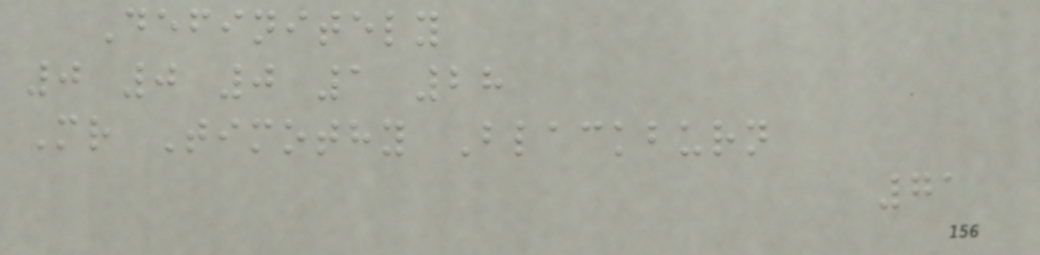Definitely
0 0 0 1 28
Mr Timothy Blackburn
71
